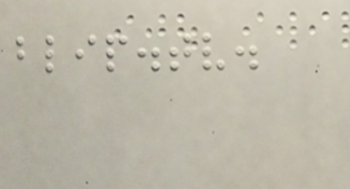blip.tv.
